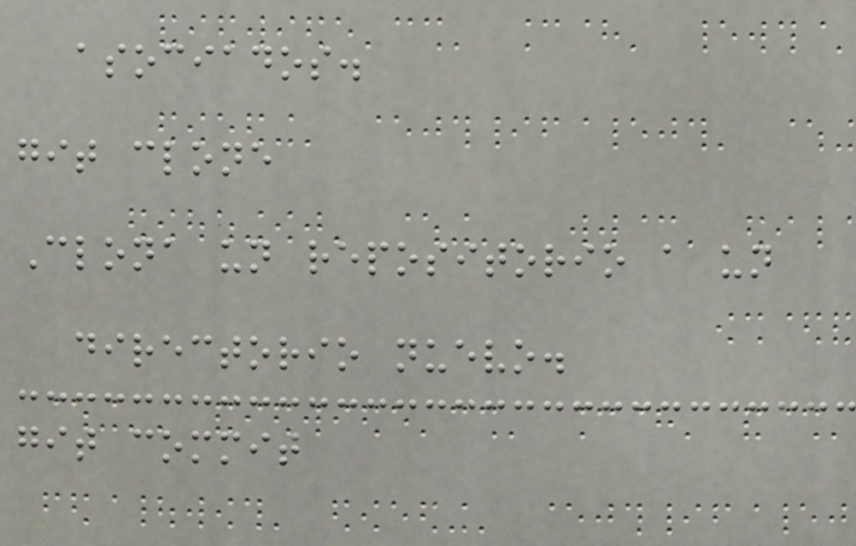asociados.
git clone
Clona un repositorio a un
directorio nuevo.
git commit
